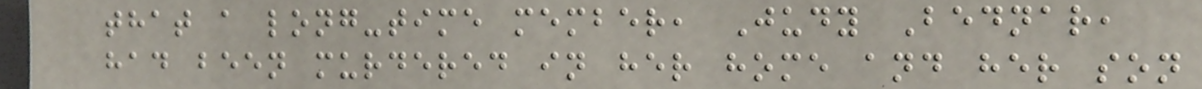that a long-time member, Judy Bednar,
had been murdered in her home and her son
